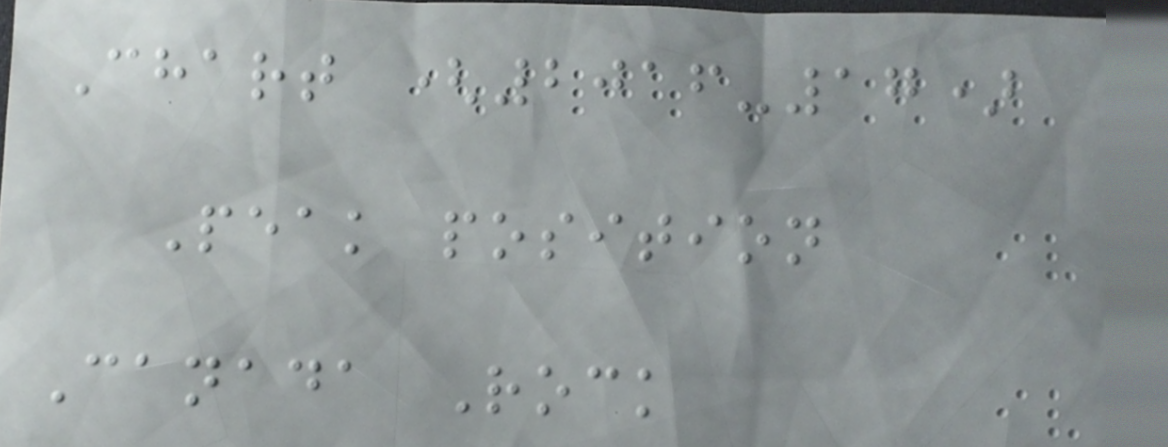Chart (2016-17)
Peak position
Canada Rock
